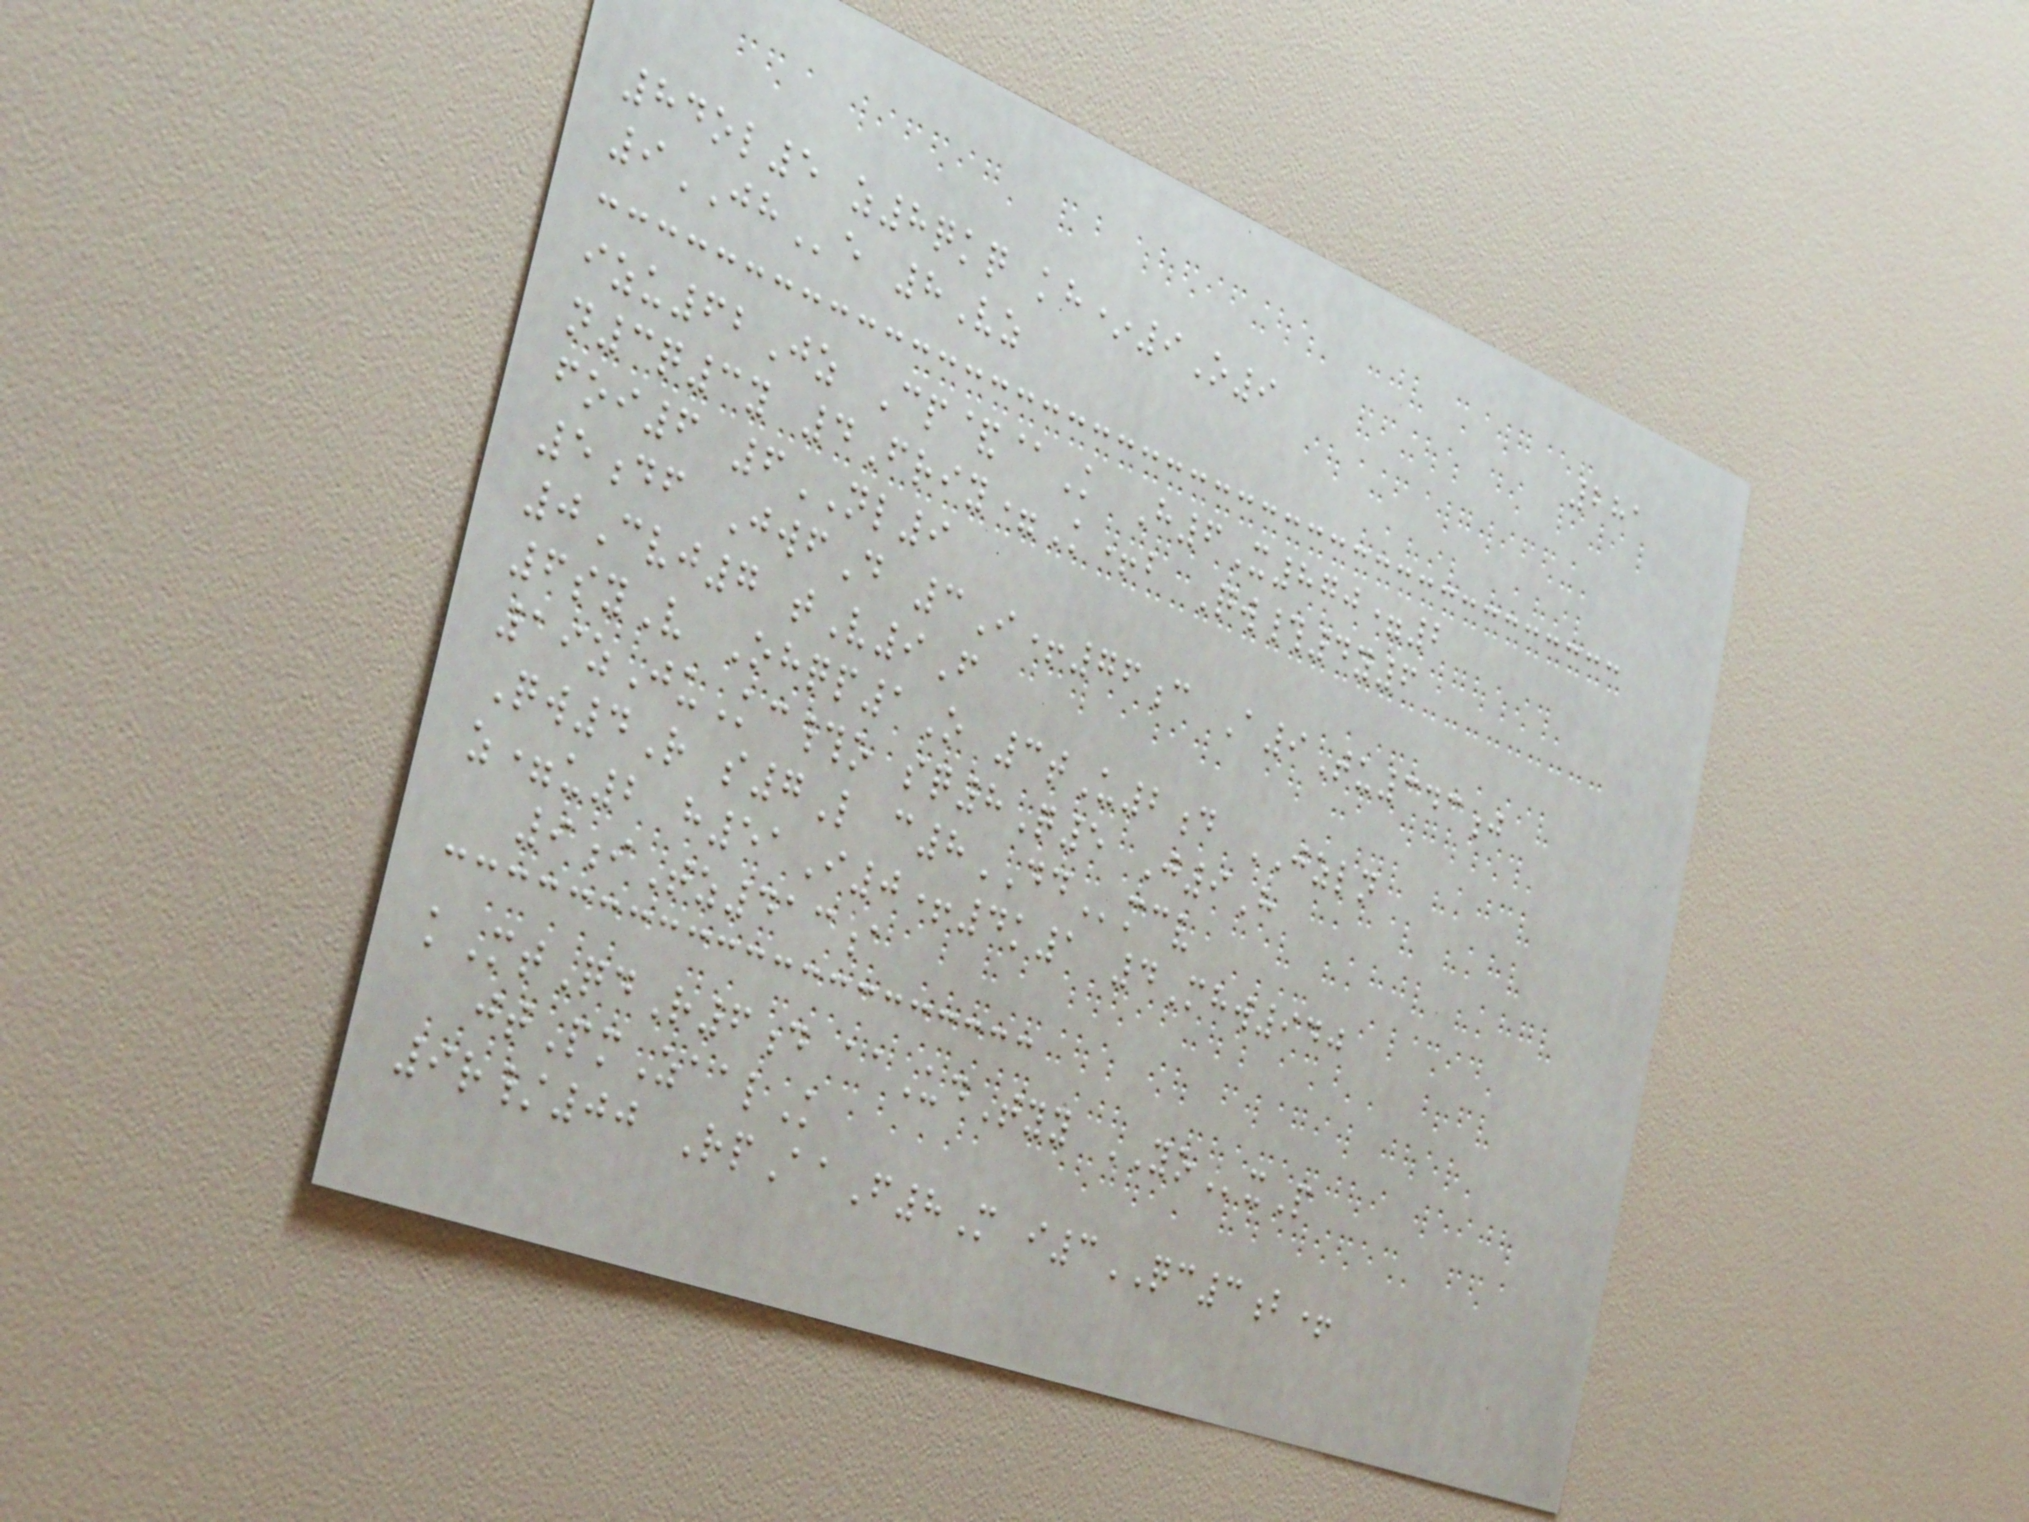281
84ol5 z8qkq kh*9O9
9JHe 8Vz
izu62Jz Cp&@K H6X870=2
n3q3y 4Friy=K+b Qw#4y6
foi6 6NL9
5df JwfD 3I+76c A9Tu343j
0Cvj7 tV9F
6syV Ohqp1O 3tU2d JZLN
19zJuKc#o sq8Q5 J9H
Qw4R s7L c8DDmcv
z=u2 h51I0+4k1 4Mhw940
9iTz413a
kMtQdR6d aaUdTyy YOxP
jtPmZaalK
9r/00 RpAaF8M i3QC3b+
